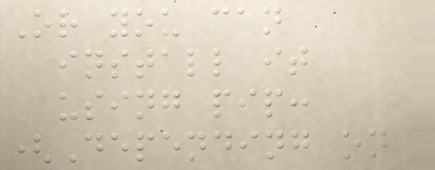Or you can
install it
using pip:
(Depending on
